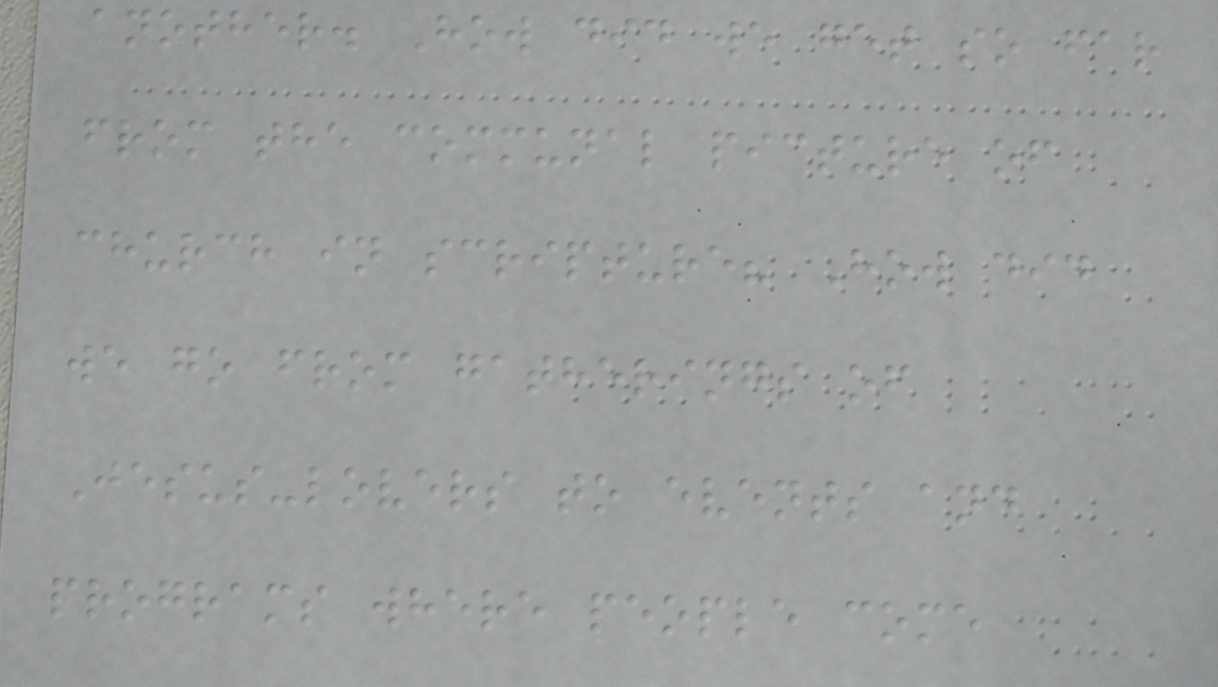another. How did we get so far
from the communal picture of
church in scripture? How did
we go from gatherings of
Jesus-lovers to events and
programs where people come
